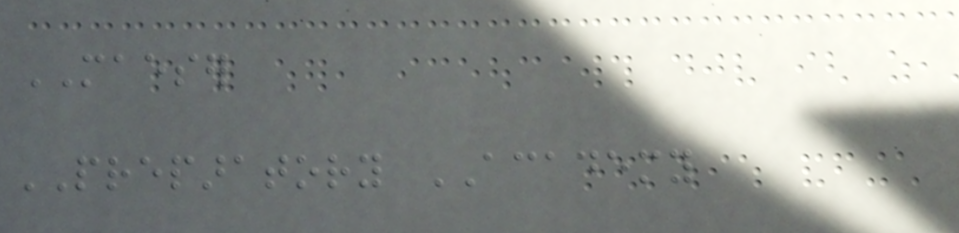MAESER
PREPARATORY ACADEMY
